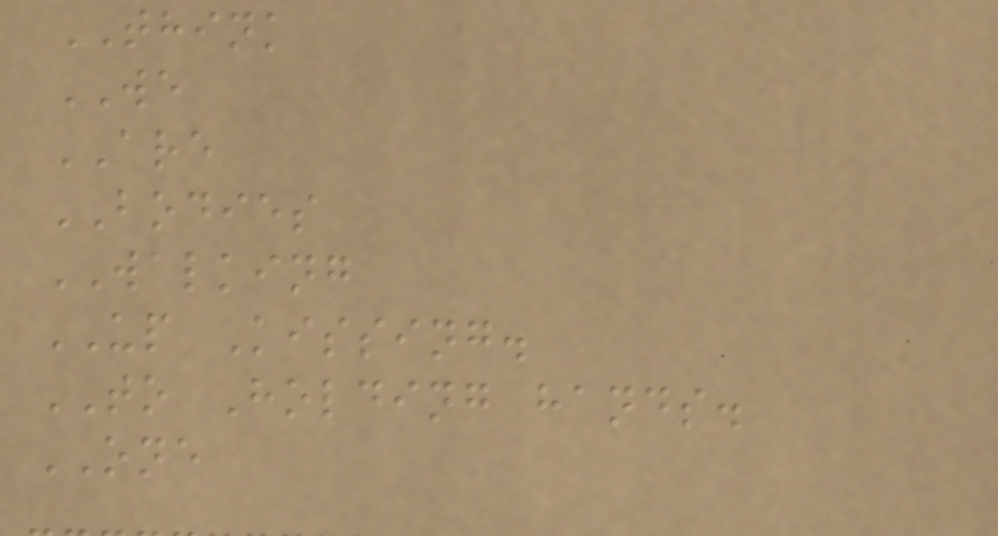THINK
WE
ARE
BODIES
WALKING
UP Kissing.
TO Holding hands.
ONE
